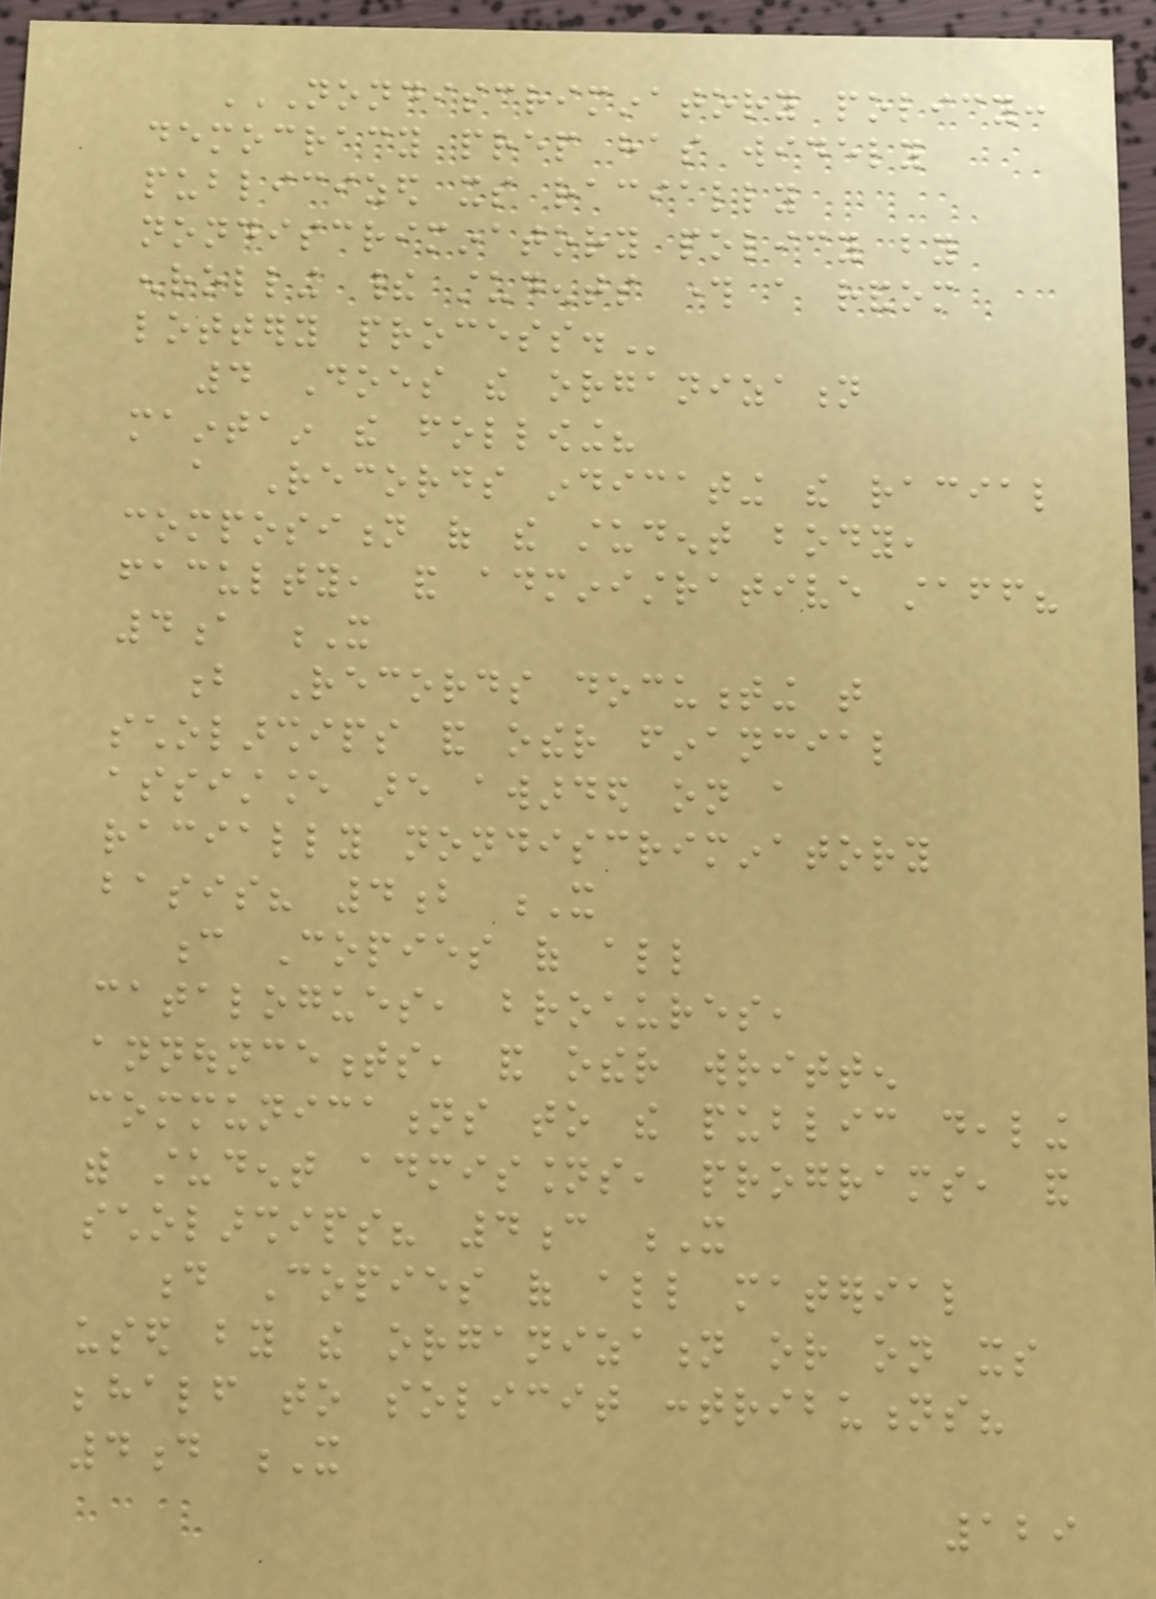NONDISCRIMINATORY POLICY:
DEMOCRACY PREP HAS WIDELY
PUBLICIZED ITS RACIALLY
NONDISCRIMINATORY POLICY BY
ENROLLING THEIR STUDENTS THROUGH A RANDOM
LOTTERY PROCESS.
4 Does the organization
maintain the following?
a Records indicating the racial
composition of the student body,
faculty, and administrative staff?
4a X
b Records documenting that
scholarships and other financial
assistance are awarded on a
racially nondiscriminatory
basis? 4b X
c Copies of all
catalogues, brochures,
announcements, and other written
communications to the public dealing
with student admissions, programs, and
scholarships? 4c X
d Copies of all material
used by the organization or on its
behalf to solicit contributions?
4d X
129
